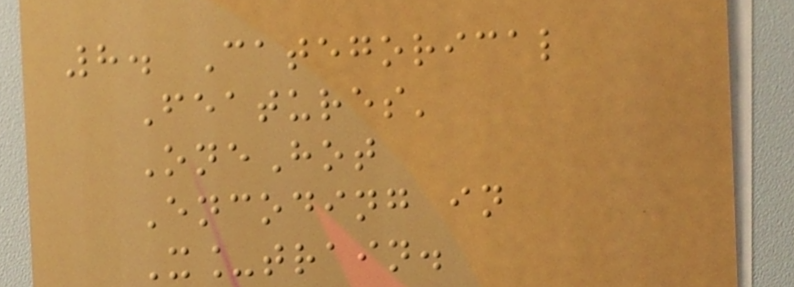8. Categorical
Features'
OneHot
Encoding in
X_train.
